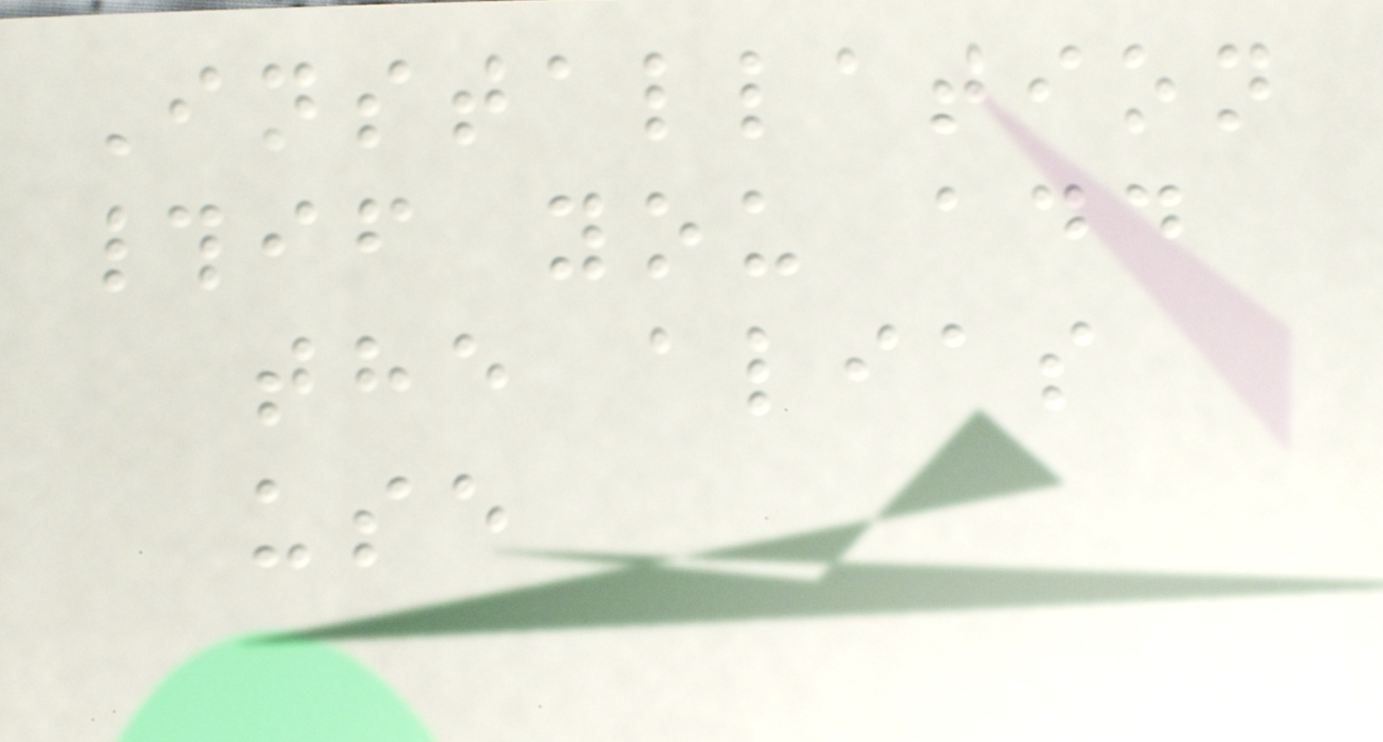Installation
#if you add
the alias
use
